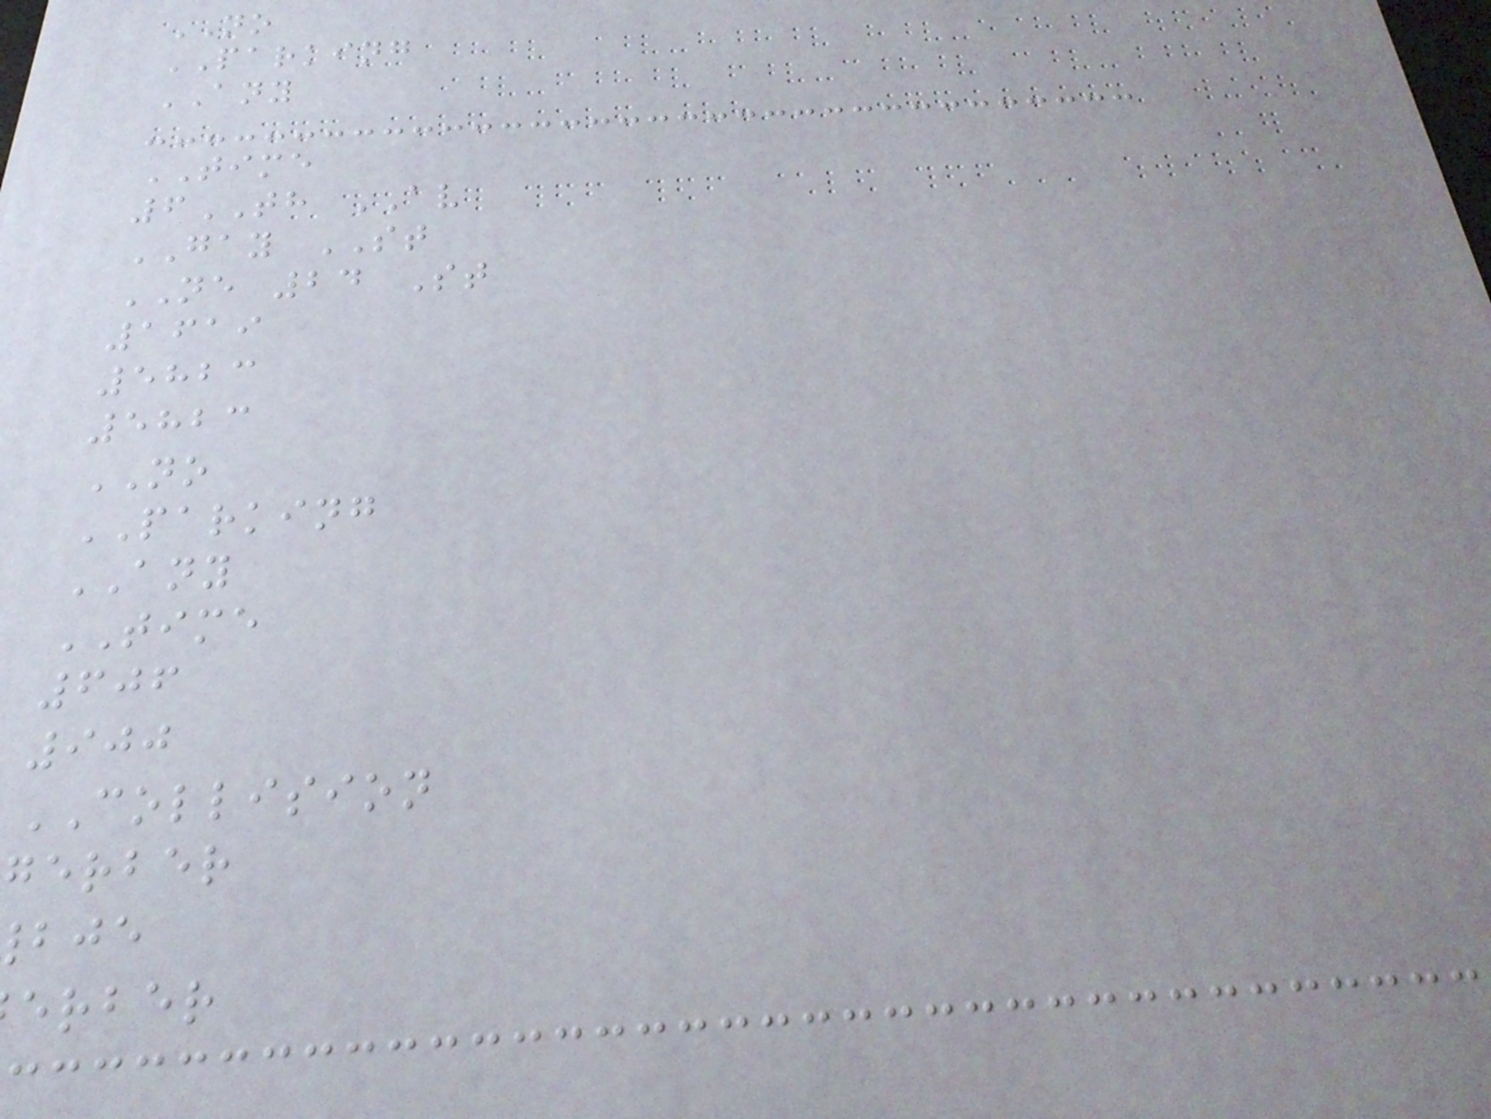NO
PARKING
ANY
TIME
6TH AV
GAY ST
NE 24 St
1619
5823
5823
NO
PARKING
ANY
TIME
606
900
COLLISION
gerber
erber
